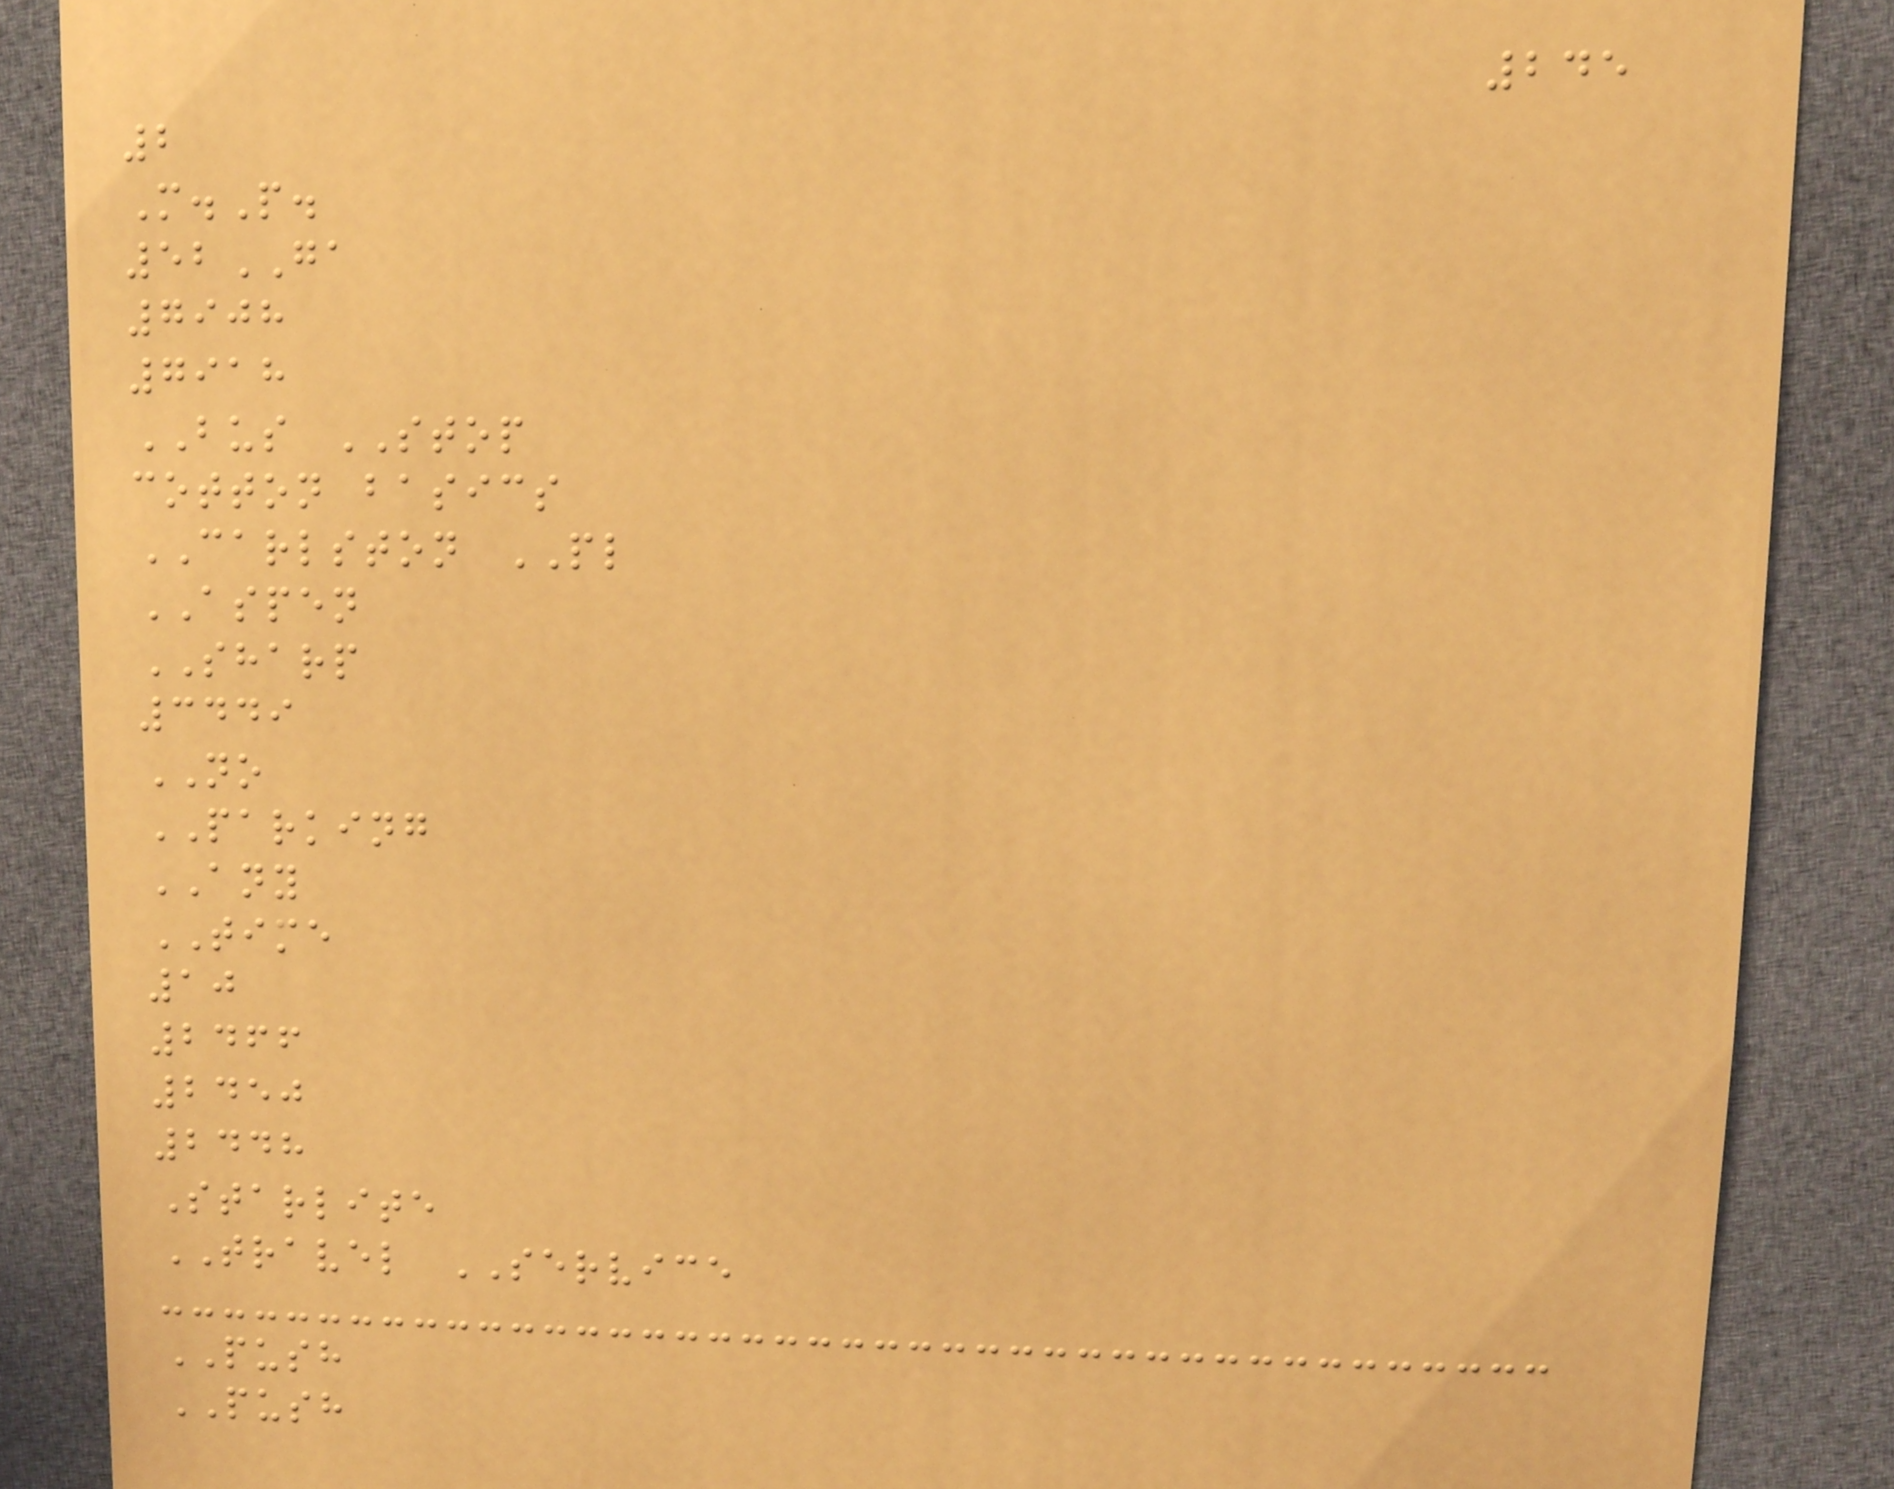245
2
M.P.
52GA
7908
7918
BUS STOP
cotton basics
CARLSTON PL
ASPEN
SHARP
3449
NO
PARKING
ANY
TIME
10
2466
2450
2448
Starlite
TRAVEL SERVICE
PUSH
PUSH
